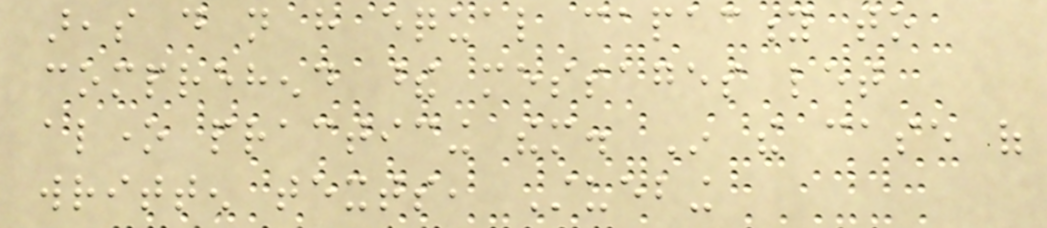areas do not have equal capacity to
comprehend these messages let
alone practicing them. In the case of
written texts, Stuebing
